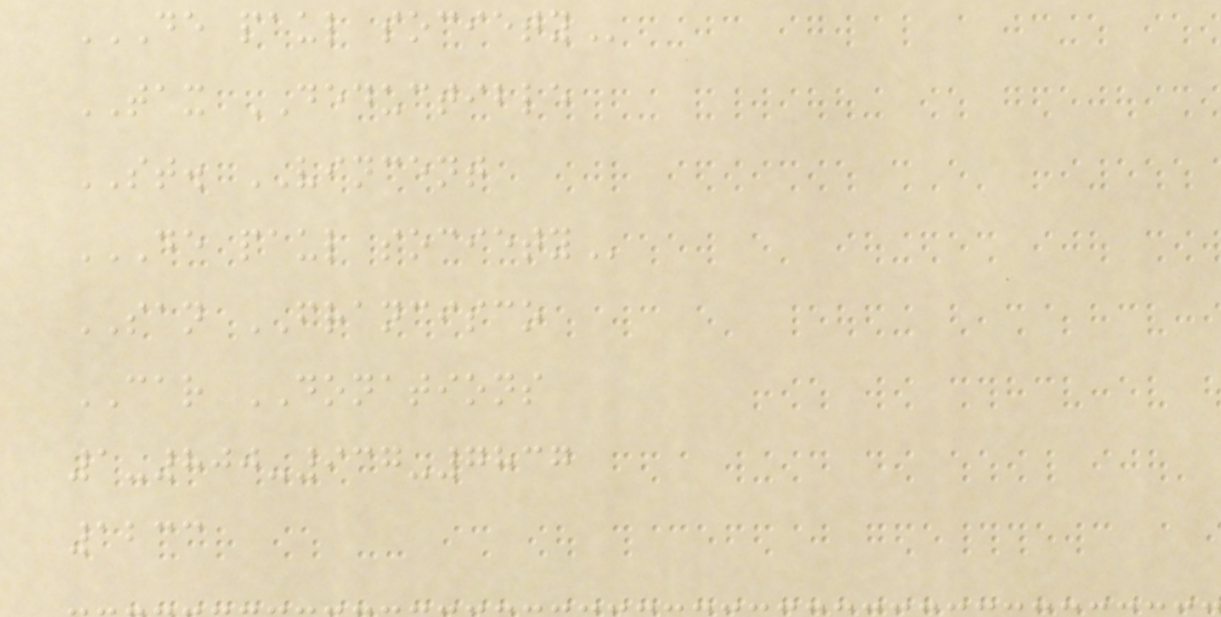DE PAUL SOCIETY
TAX DEDUCTIBLE
ST. VINCENT
DE PAUL SOCIETY
SAN FRANCISCO
CAR DONATIONS
1-800-937-7837
1233
